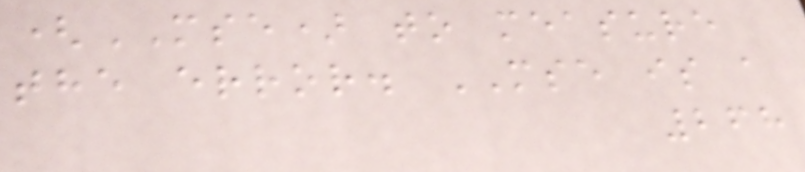(MSE) to measure
the error. MSE is a
268
